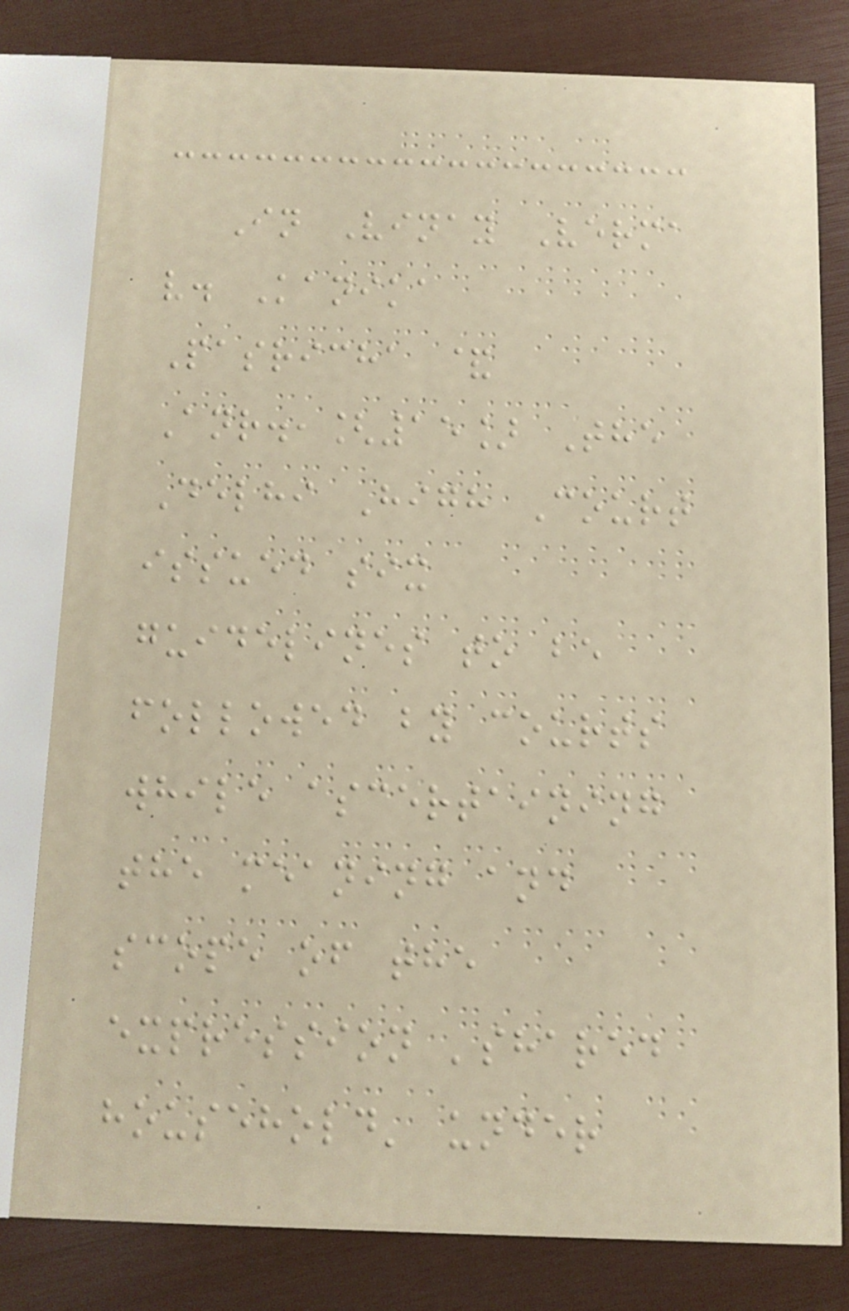In Vinay Verma
v. Kanika
Pasricha &
Anr.,[15] The
Delhi High Court
issued six
guidelines to be
followed by courts
while ascertaining
the meaning and
scope of the
expression 'shared
household' under
